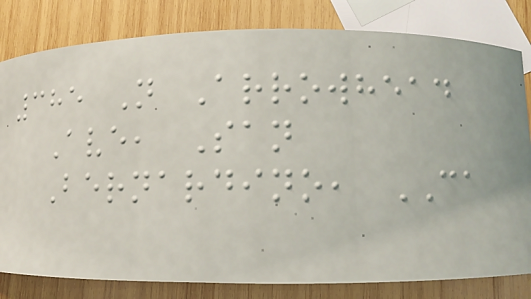385 N Arrowhead
Ave, San
Bernardino, CA
